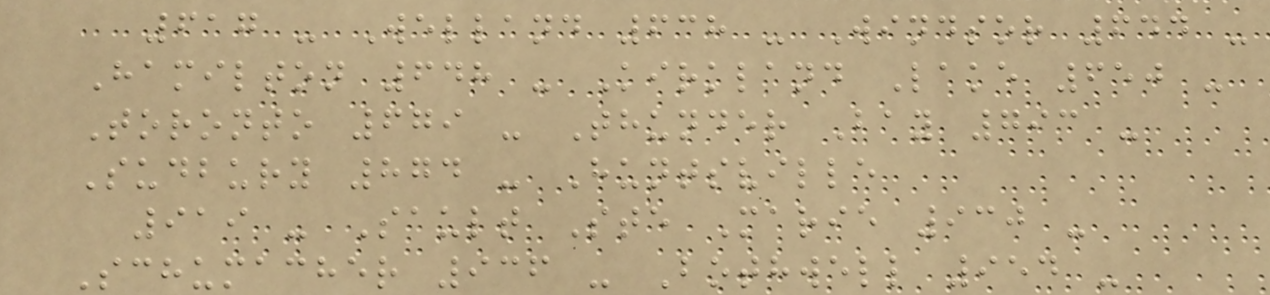617 - Welland 638 - Windsor 644 -
Hamilton 648 - Kirkland Lake 650 -
Toronto 679 - Thunder Bay 793 -
Sudbury 874 - Huntsville
919 - Sault Ste Marie 930 -
Schumacher 936 - Bothwell 954 -
